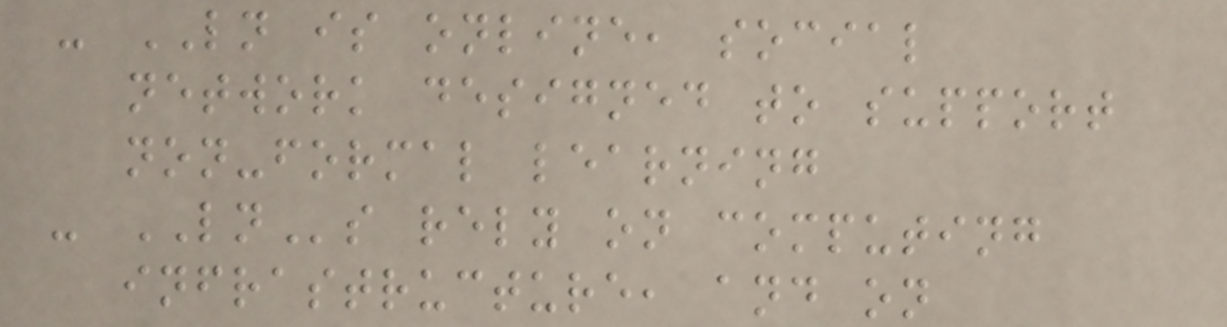- LN is online, social
network designed to support
non-formal learning
- LNs rely on computing
infrastructure, and on
